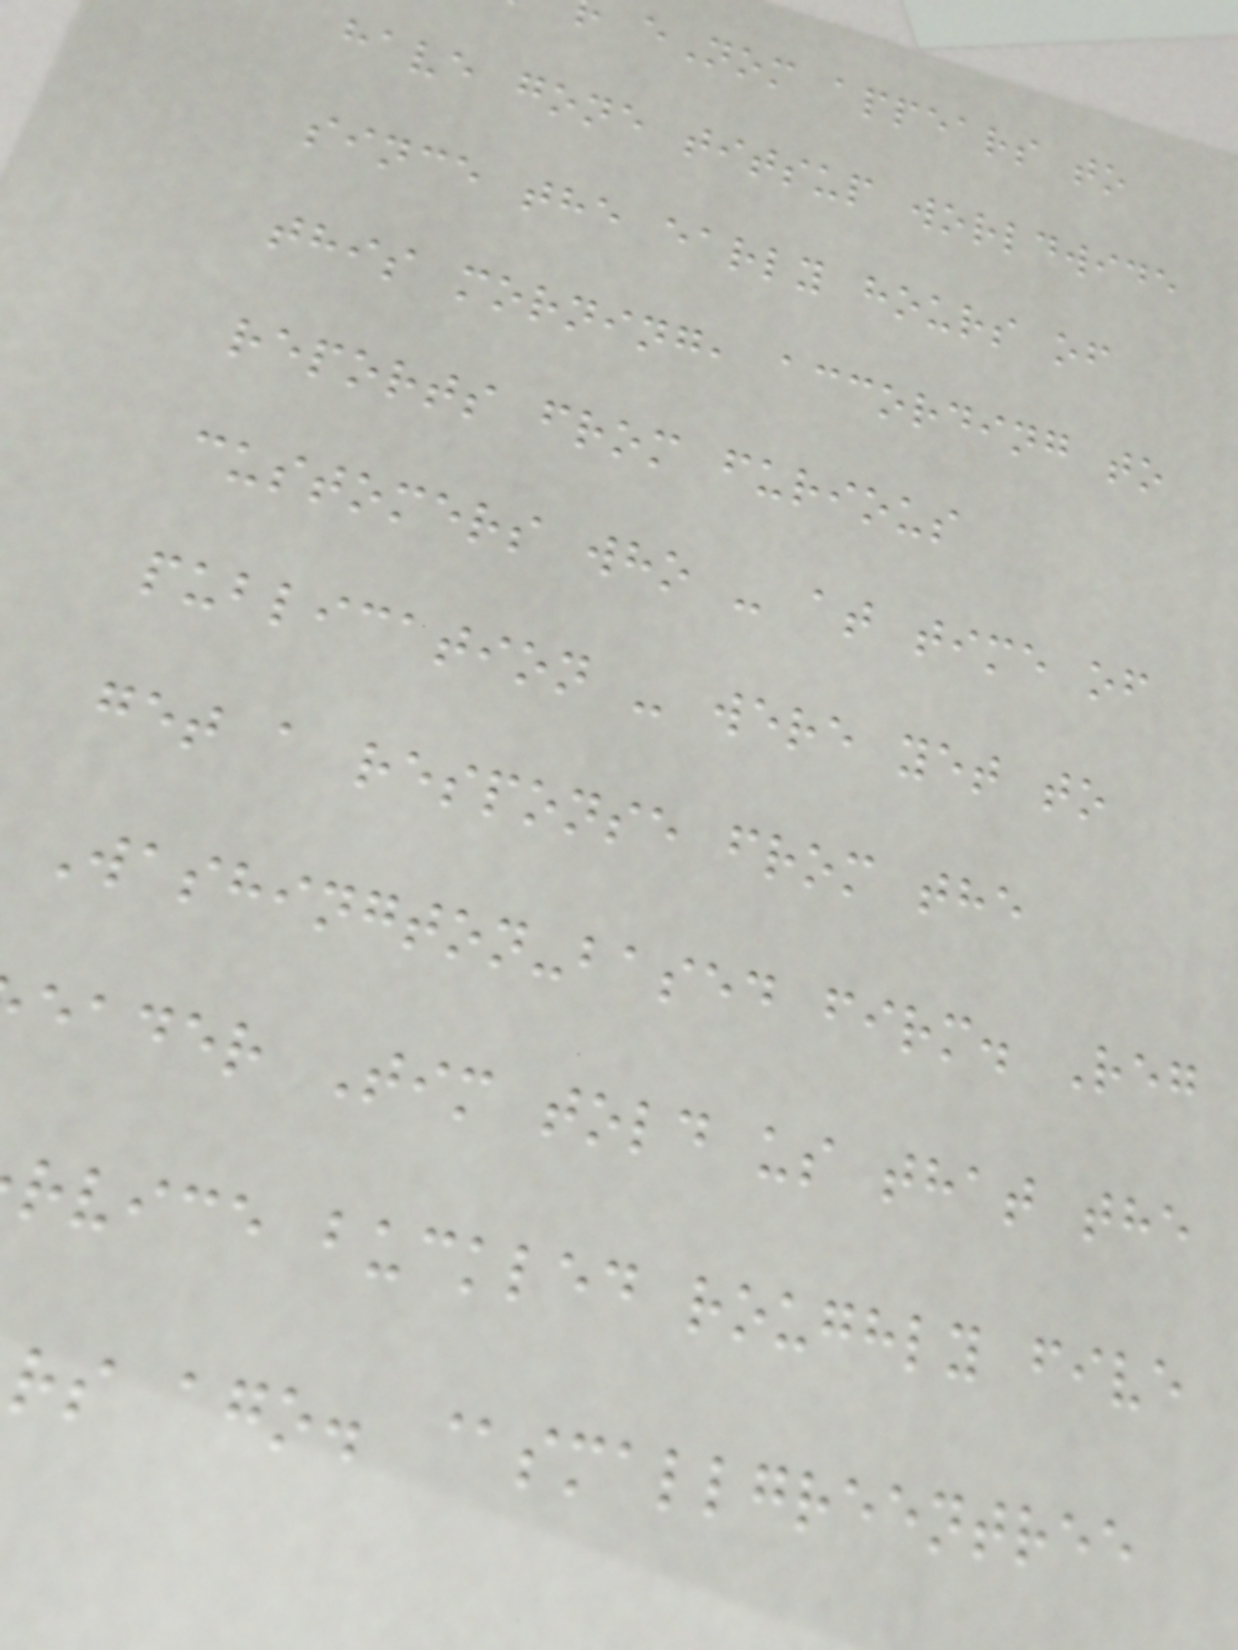eNom appears to
have gone titsup worldwide
since the early hours of
this morning, according to
reports from furious
customers who - at time of
publication - were yet to
get a response from the
Washington-based firm. Reg
eader Tim told us that the
rvice buckled roughly five
rs ago. @smallgreentree
